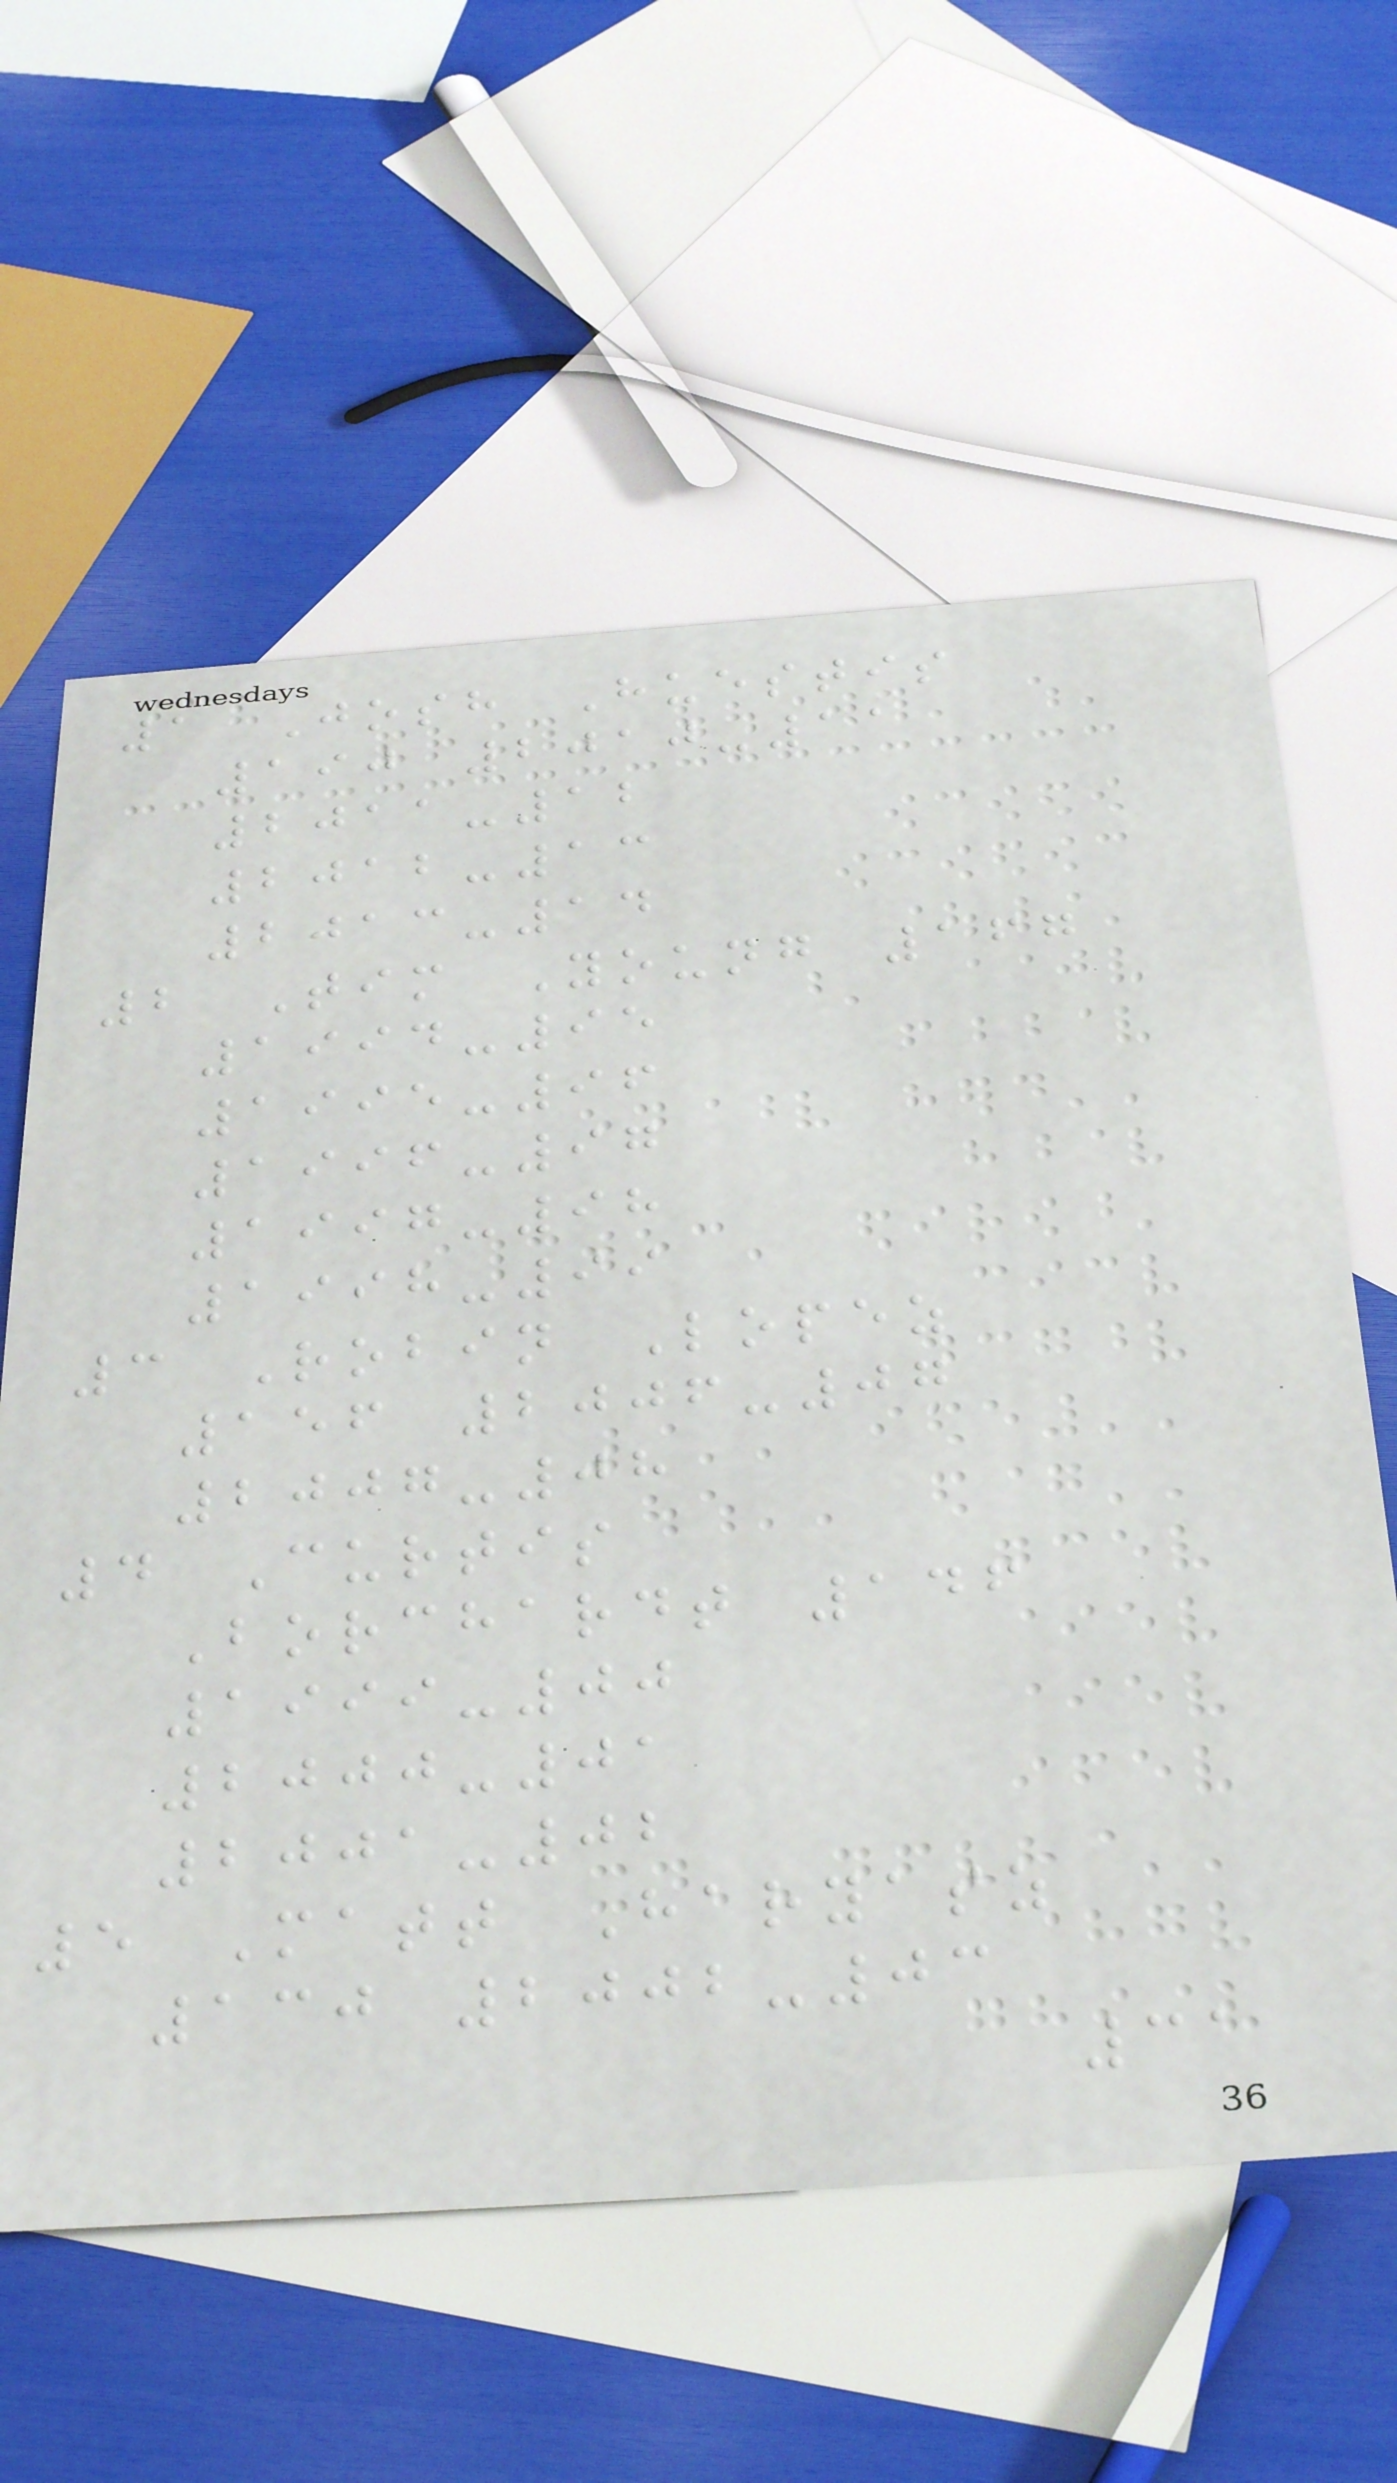1 Josh Huestis
190 2010-11
2011-12
2012-13
2013-14
2 Tim Young 167
1994-95
1995-96
1996-97
1997-98
1998-99
3 Robin Lopez
156 2006-07
2007-08
4 Curtis
Borchardt 146
1999-00
2000-01
2001-02
5 Matt Haryasz
130 2002-03
31
